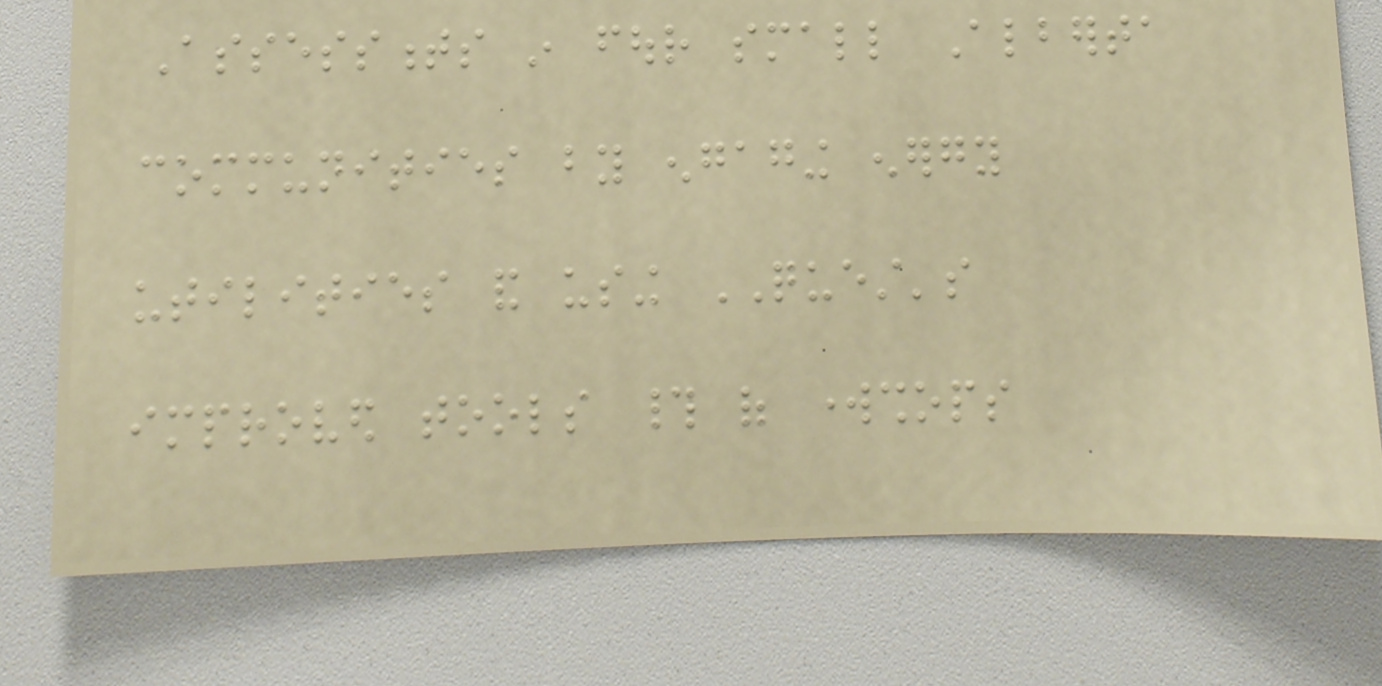Assessments in four small Alberta
communities by engaging energy
utilities and using QUEST's
improved tools # of workshops
